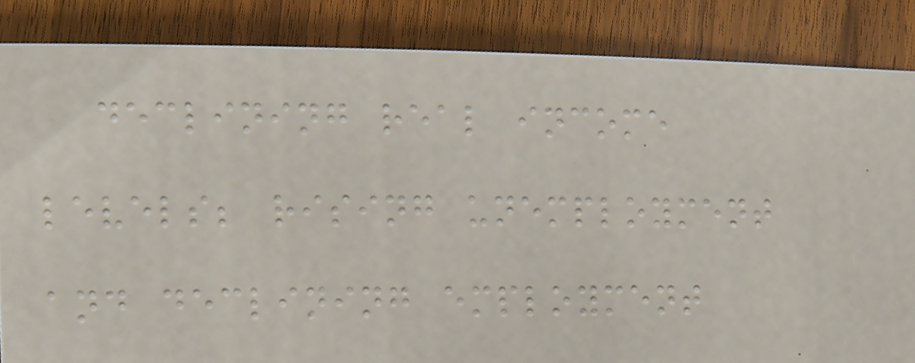declining real income
levels; rising unemployment
and declining employment
